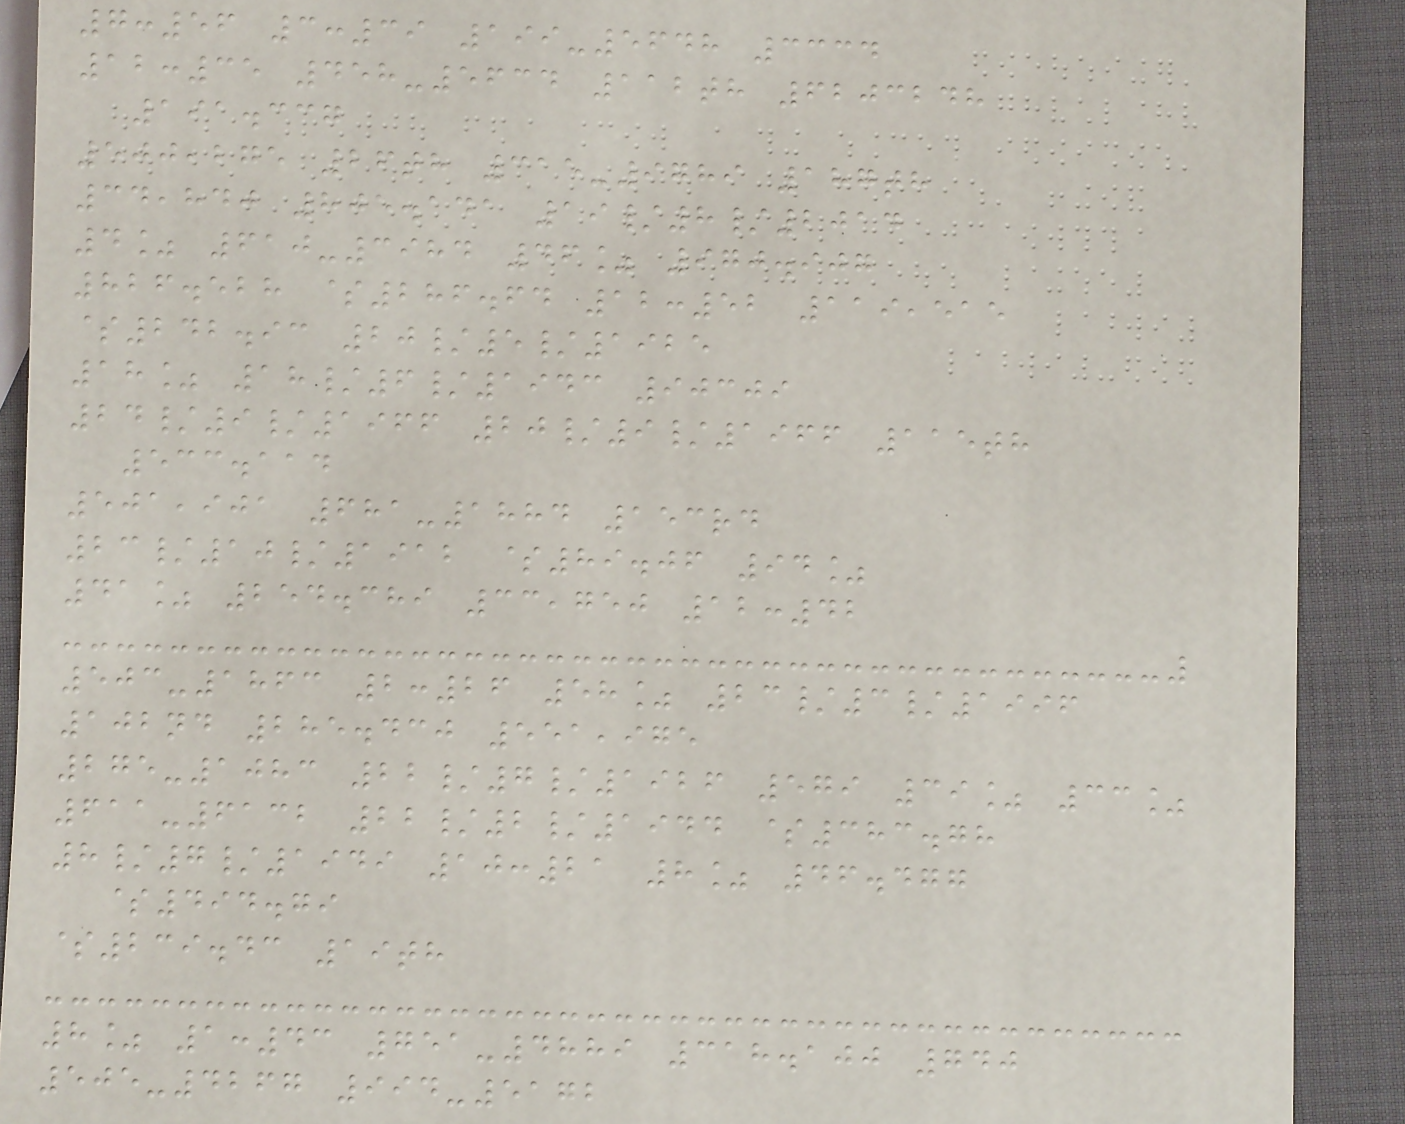7:56 3:39 199-5648 3334
12:35 458-5634 112th 6203248
191.337
500,275 26th 315-9789 187th
34,840 805.141 19/8/2014
4% 610-3984 46% 970.907
826.528 $286.64 12:52 119,515
$242.93 20/5/1925
18% 18/6/1943 90309
24/9/1966 20/9/1966 115th
533.114
501,901 681-1884 153rd
23/10/1912 $89.06 94%
41% 254.389 33,750 12:42
503-1863 2:26 58% 23/3/1996
102nd 285.430 551,975
275-1083 22/7/1926 579 39% 33%
611-6132 22/2/1944 $383.78
8/7/1949 10:21 8% 46.477
$494.79
$239.43 19th
8% 1:43 751-4889 318.100 740
505-4267 994-5172
